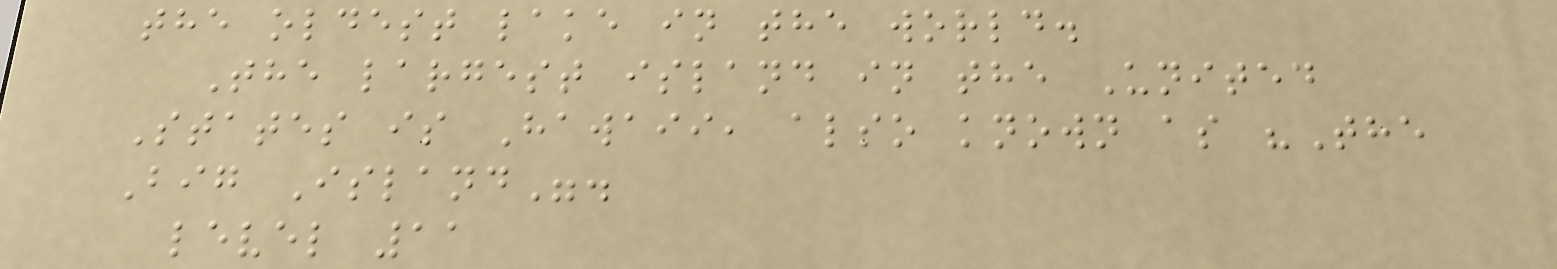the oldest lake in the world.
The largest island in the United
States is Hawaii, also known as "The
Big Island".
level 11
